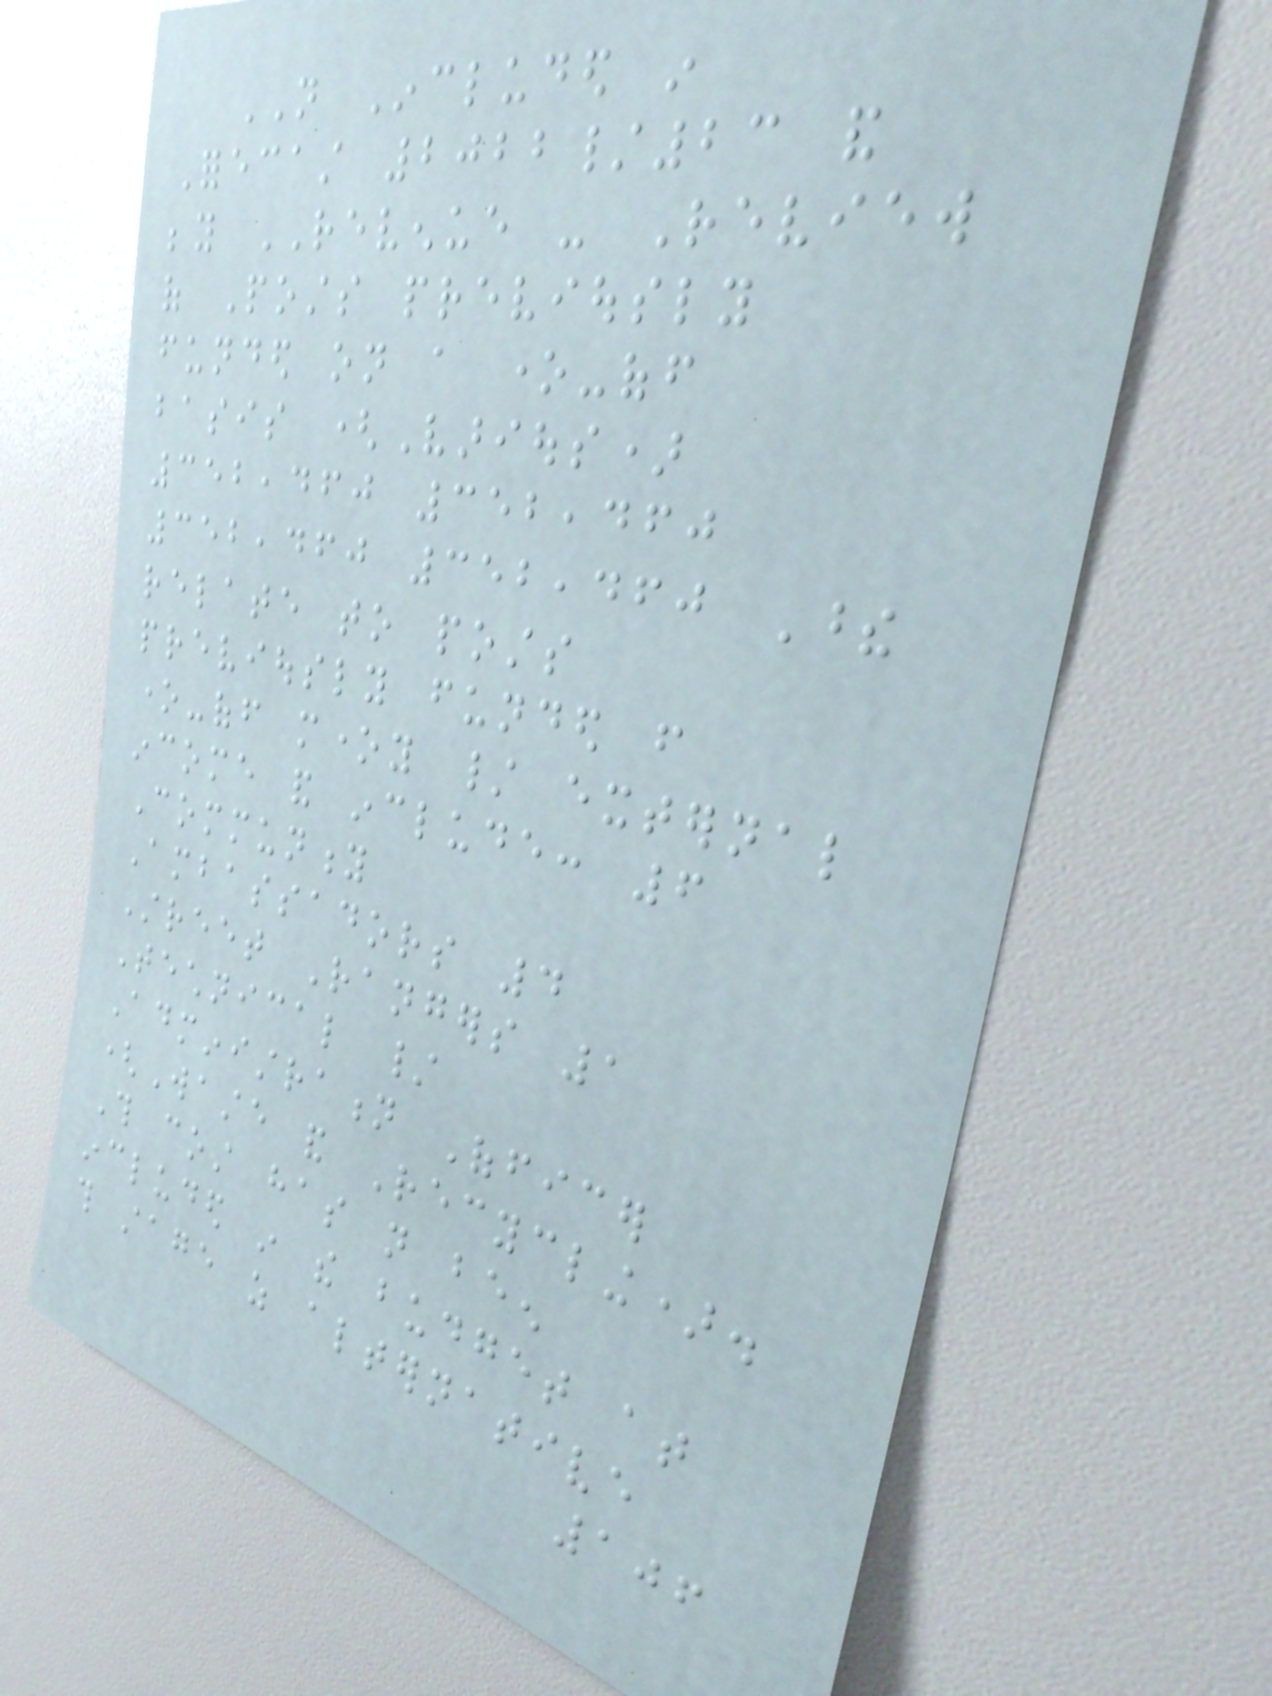NOT Included in
Forecast 2022/23 and
beyond REVENUE - Review
of Posts previously
funded on a one-off
basis (Various)
352,460 352,460
352,460 352,460 These
relate to posts
previously funded from
one-off money / external
income and include: 6
Community
Ambassadors 4
Street Rangers 1
Technical /
Administration Officer
(Waste and Recycling).
This cost has not been
included in the budget at
this stage as alternative
106
